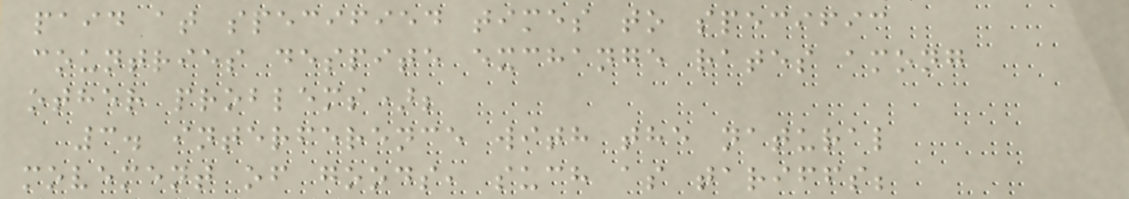paid at specified times to specific
countries despite exchange rates among
other problems);
3. interference with the natural
movement of goods, such as tariffs;
